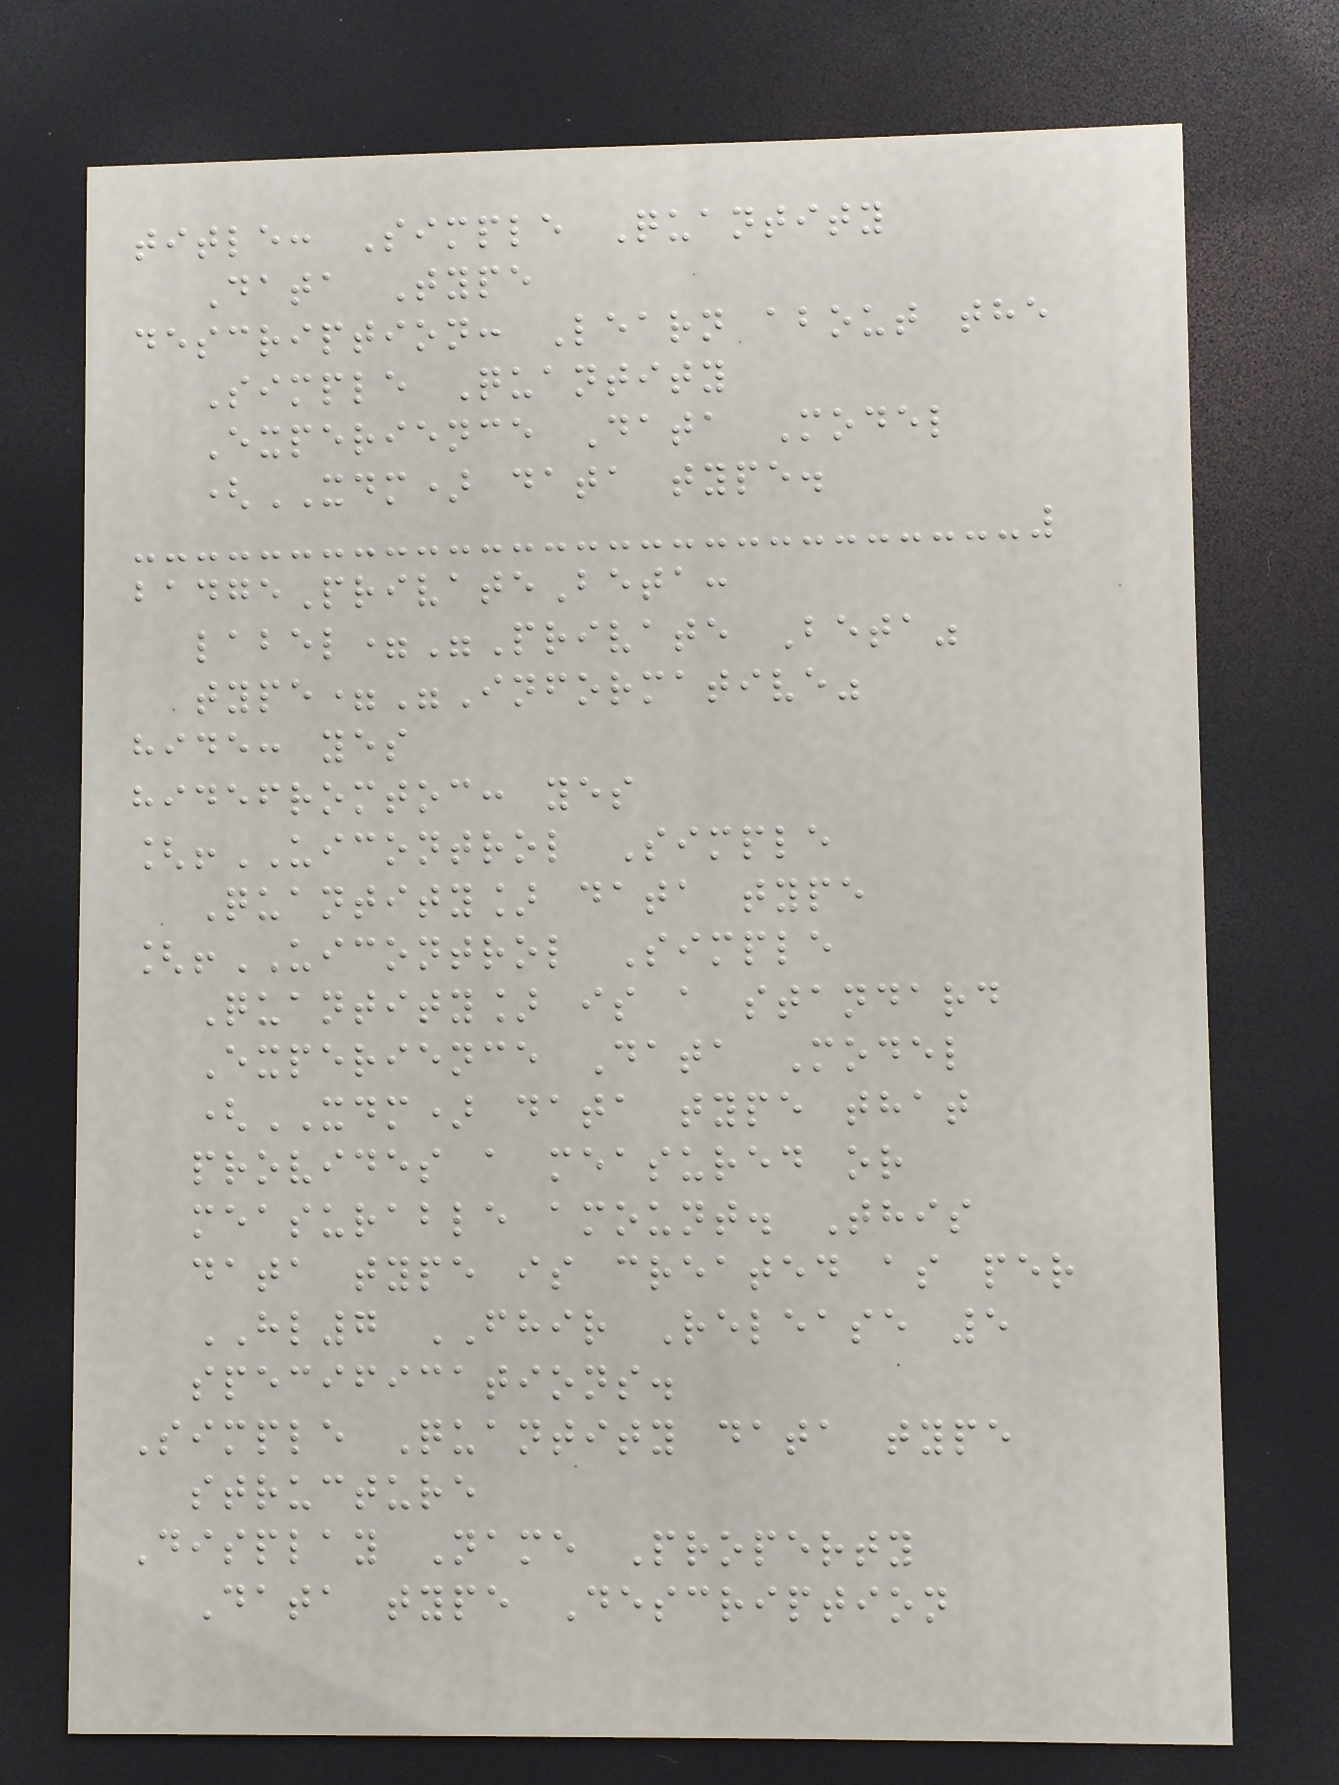title: Simple Quantity
Data Type
description: Learn about the
Simple Quantity
Experience Data Model
(XDM) data type.
badgePrivateBeta:
label="Private Beta"
type="Informative"
hide: yes
hidefromtoc: yes
[!UICONTROL Simple
Quantity] data type
[!UICONTROL Simple
Quantity] is a standard
Experience Data Model
(XDM) data type that
provides a measured or
measurable amount. This
data type is created as per
HL7 FHIR Release 5
specifications.
Simple Quantity data type
structure
Display Name Property
Data type Description
